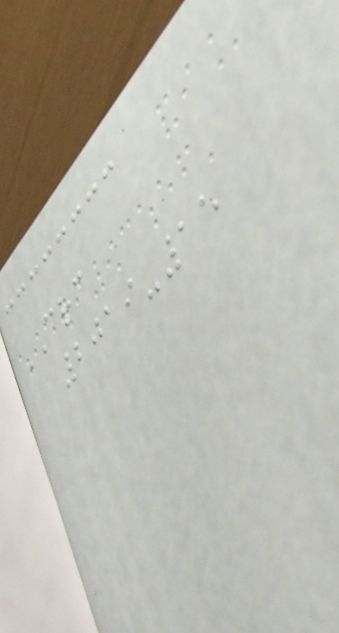CRC
2019-15
